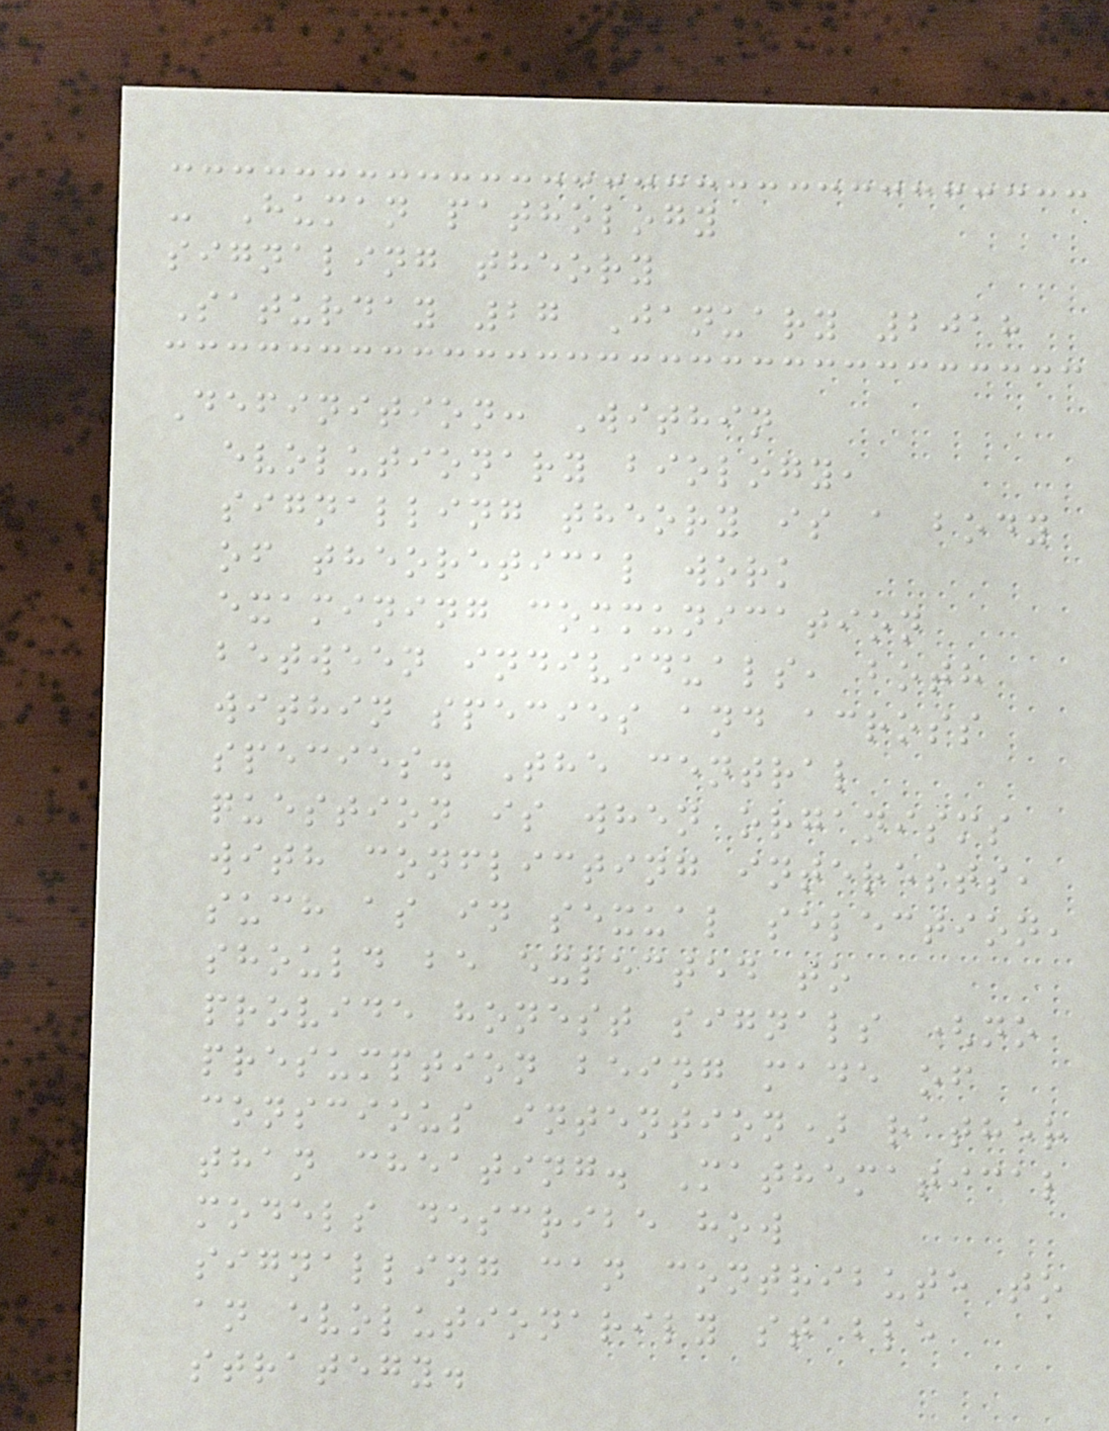- Human pathology
signaling theory
Saturday 27 January 2018
Definition: Within
evolutionary biology,
signalling theory is a body
of theoretical work
examining communication
between individuals, both
within species and across
species. The central
question is when organisms
with conflicting interests,
such as in sexual selection,
should be expected to
provide honest signals (no
presumption being made of
conscious intention) rather
than cheating. Mathematical
models describe how
signalling can contribute to
an evolutionarily stable
strategy.
